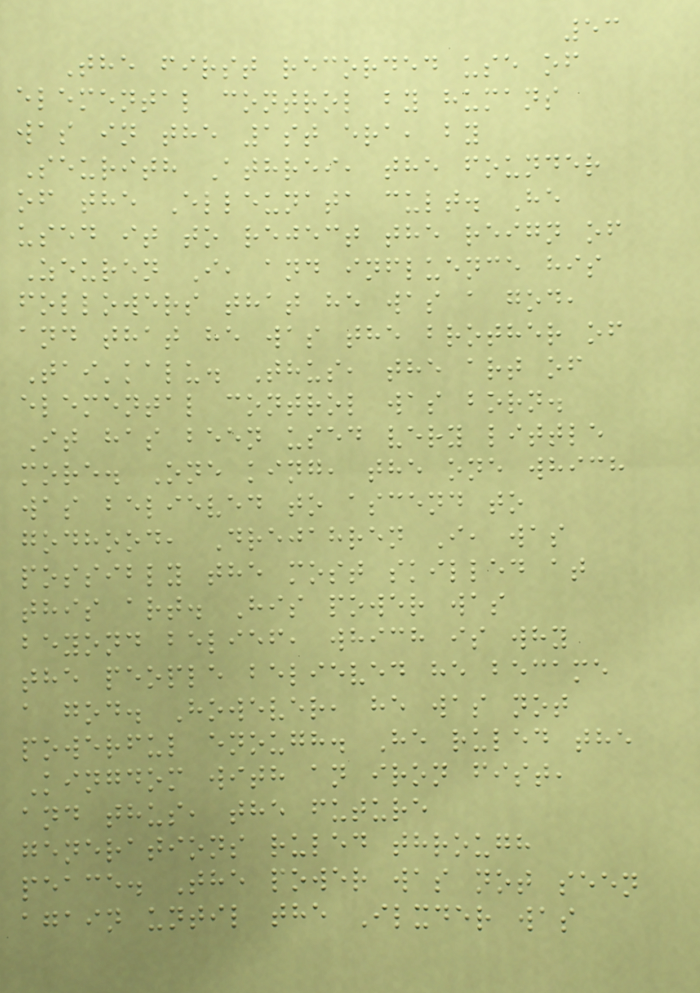53
The first recorded use of
elemental control by humans
was in the 1st era, by
Seurith Athrei, the founder
of the Elleunata cult. He
used it to reject the reign of
Zeuren I, and influence his
followers that he was a god,
and that he was the brother of
Tai'kalu. Thus, the art of
elemental control was born.
It has been used very little
more. One king, the one which
was believed to ascend to
godhood, Drejahren I, was
possibly the most skilled at
this art. His power was
beyond belief, which is why
the people believed he became
a god. However, he was not
powerful enough. He ruled the
Kingdom with an iron fist,
and thus, the future
generations ruled through
peace. The power was not seen
again until the Ilxder was
